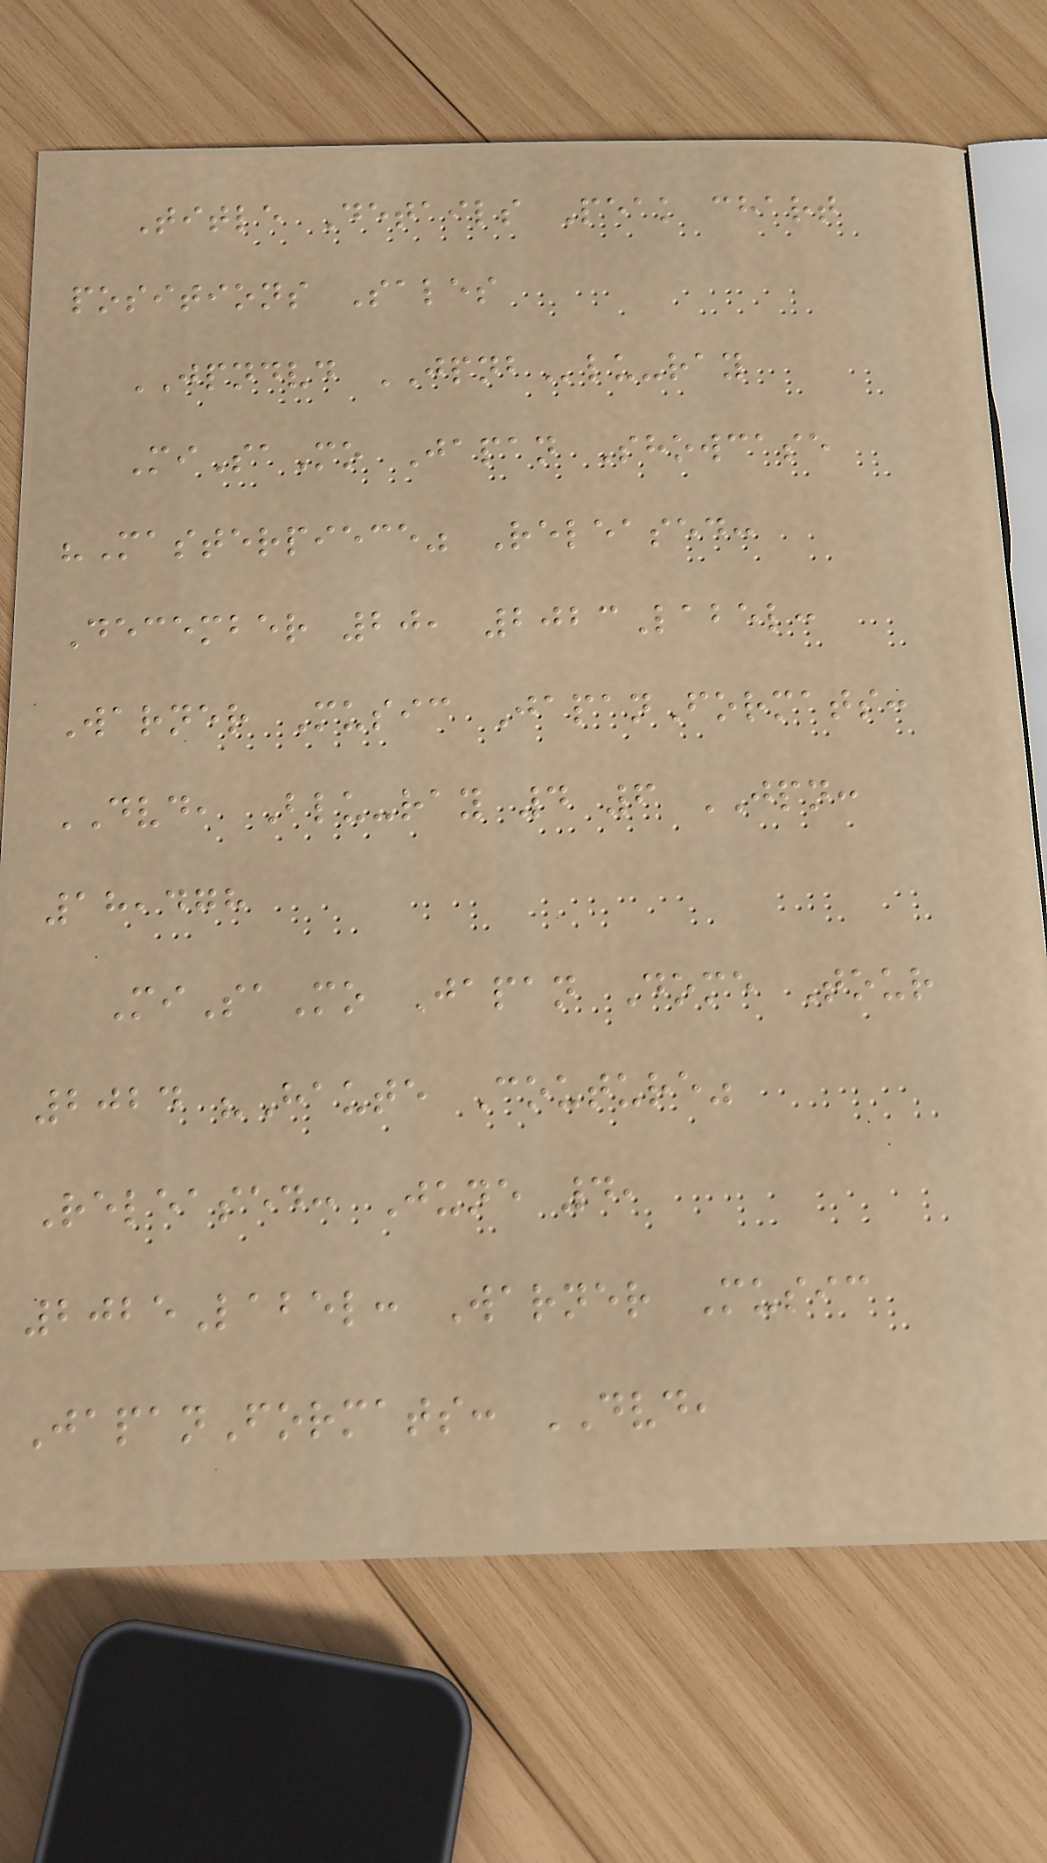Title Details Peak chart
positions Sales
JPNDVD JPNBlu-ray
MiSaMo Japan Showcase
"Masterpiece" Released:
December 20, 2023Label:
Warner Music JapanFormats:
DVD, Blu-ray 4 6 JPN:
18,478
MiSaMo Japan Dome Tour
2024 "Haute Couture"
Released: June 4,
2025Label: Warner Music
JapanFormats: DVD,
